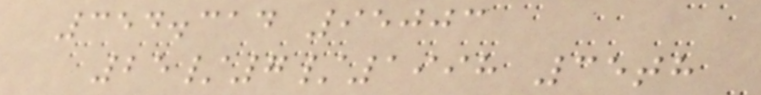354.314 95003
25/7/1998 35th
